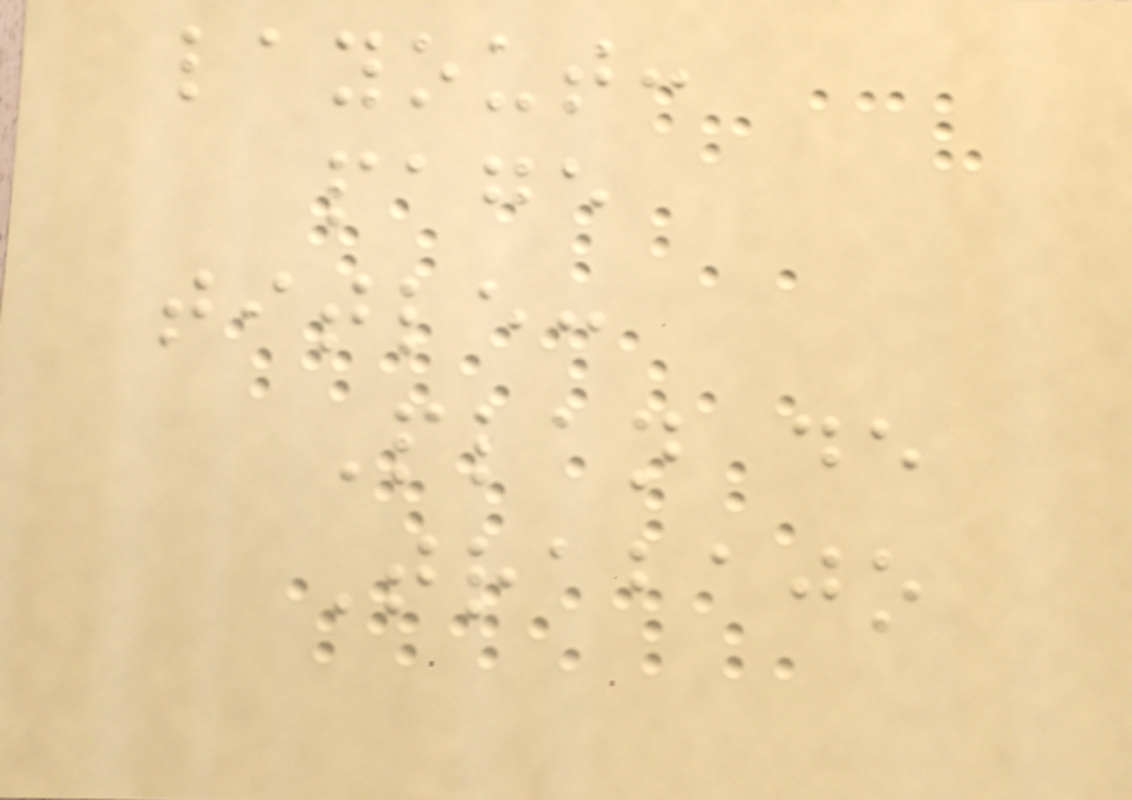layout:
page
title:
Plan de
Trabajo
